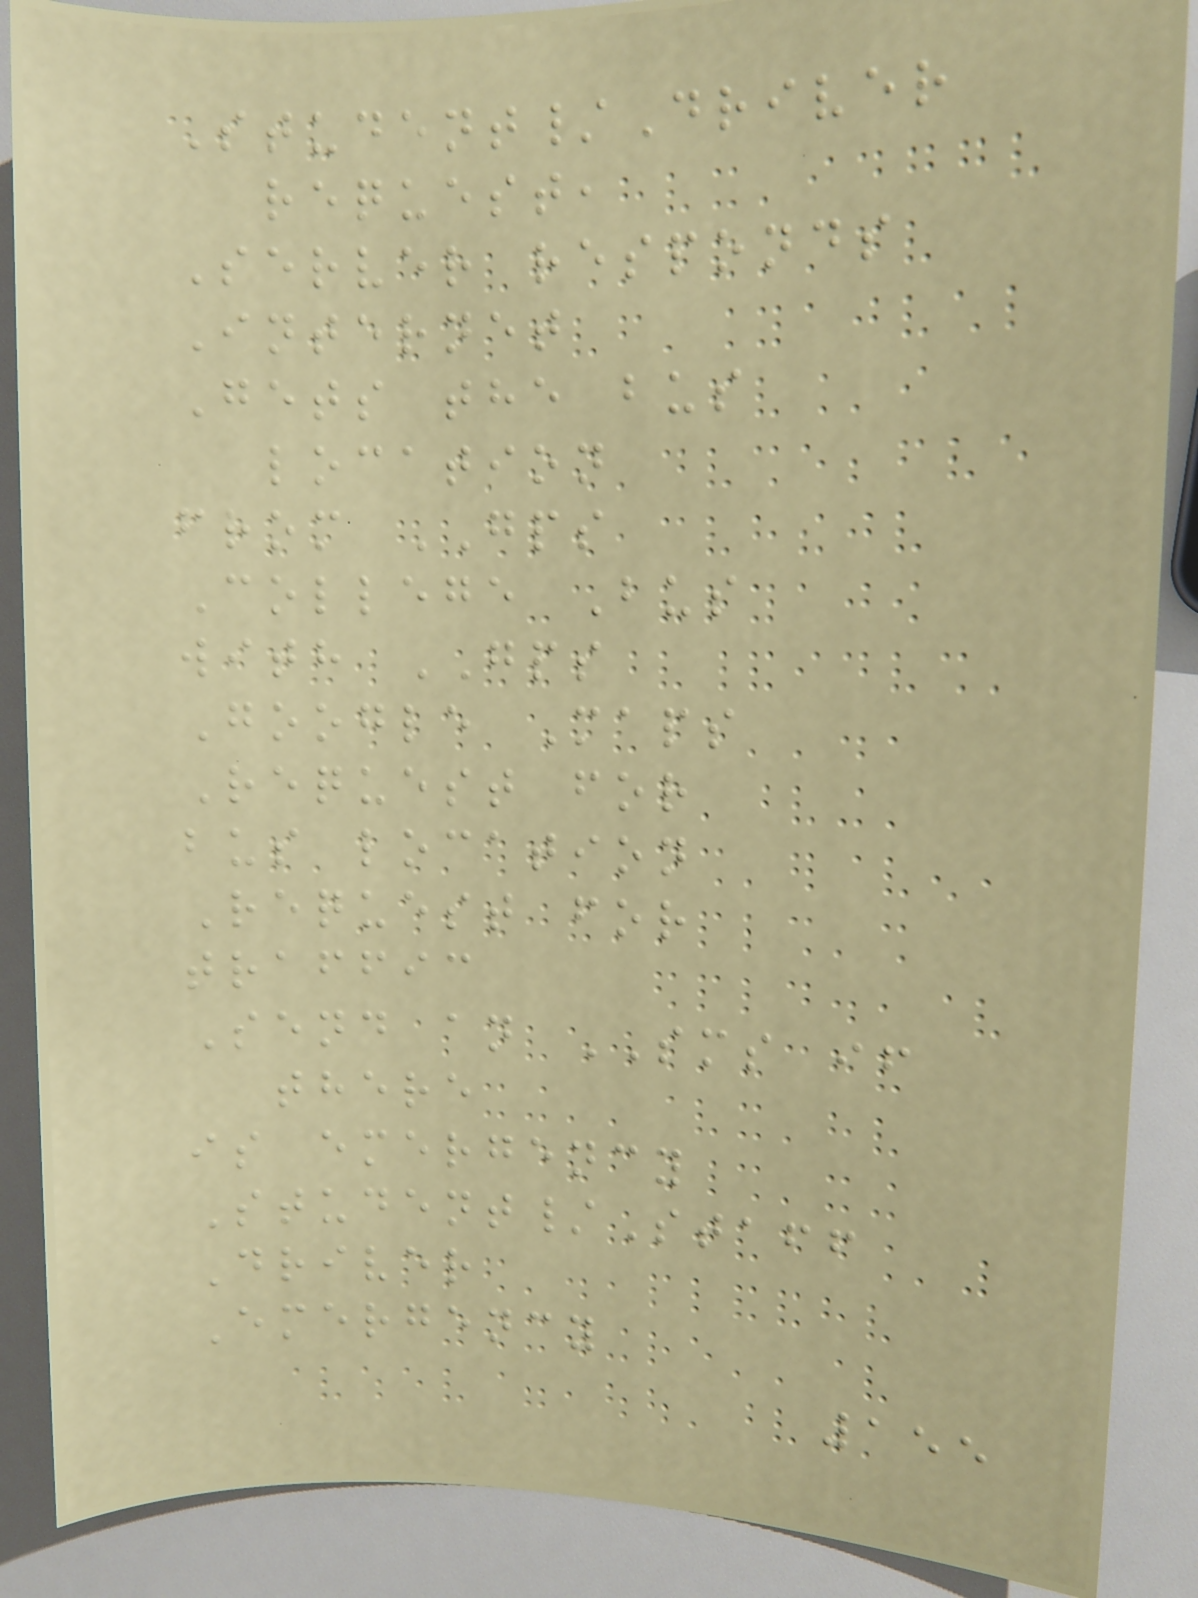Student/Driver
request,
Server responds
Internet
Gets the bus
location
from GPS
College Bus
with GPS
Google Maps
Request for
bus location
Request for
traffic
Send an SMS if
there
is emergency
Student/Staff
Driver
Emergency
155
